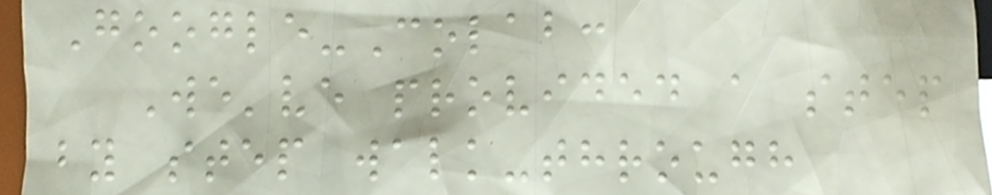Google-Colab:
We've provided a step
by step walk-through
